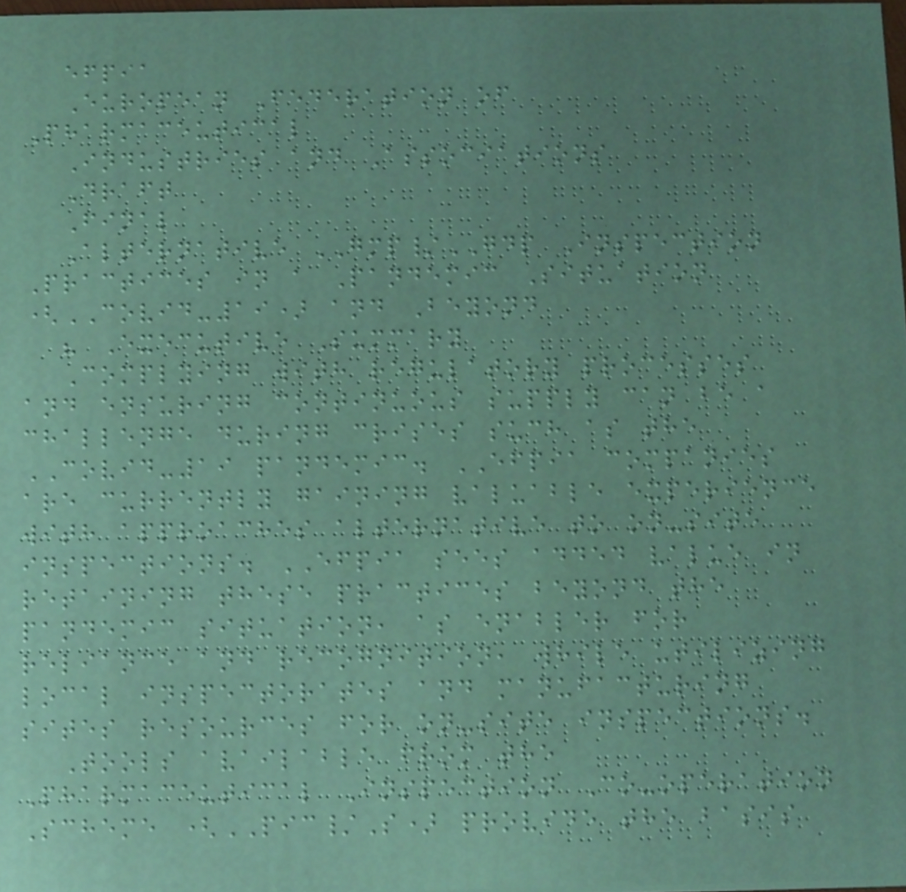efpia
European Federation of
Pharmaceutical
Industries and Associations
Draft
Final
Alternative GMP/GDP Inspection
Practices in a Pandemic Situation
(COVID-19) and Beyond
" Executive Summary
Complying with regulatory processes
and ensuring continuous supply can be a
challenge during crises such as the
COVID-19 pandemic. EFPIA companies
are currently gaining valuable experience
with approaches alternative to on-site
inspections. EFPIA sees added value in
retaining these practices beyond the
pandemic situation, as enabler for
reliance and recognition, while utilizing
local inspectorates and manufacturing
sites resources for on-site inspections.
Tools available from the
Pharmaceutical Inspection Co-operation
Scheme (PIC/S) provide the basis
